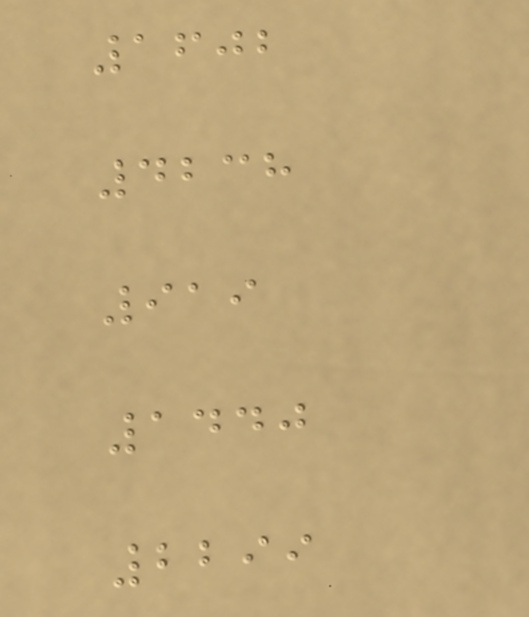1602
4238
919
1440
2299
